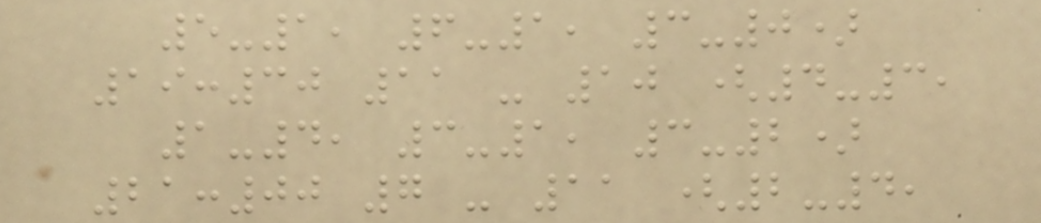5-1, 6-1, 3-0)
19:30 11 - 10 (4-3,
1-4, 3-1, 3-2)
21:00 7 - 11 (2-4,
